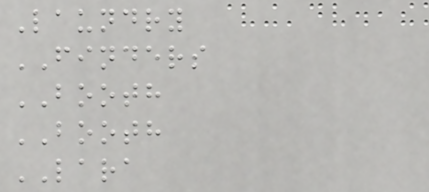Laundry
FINDERS
BOOTH
BOOTH
LARA
